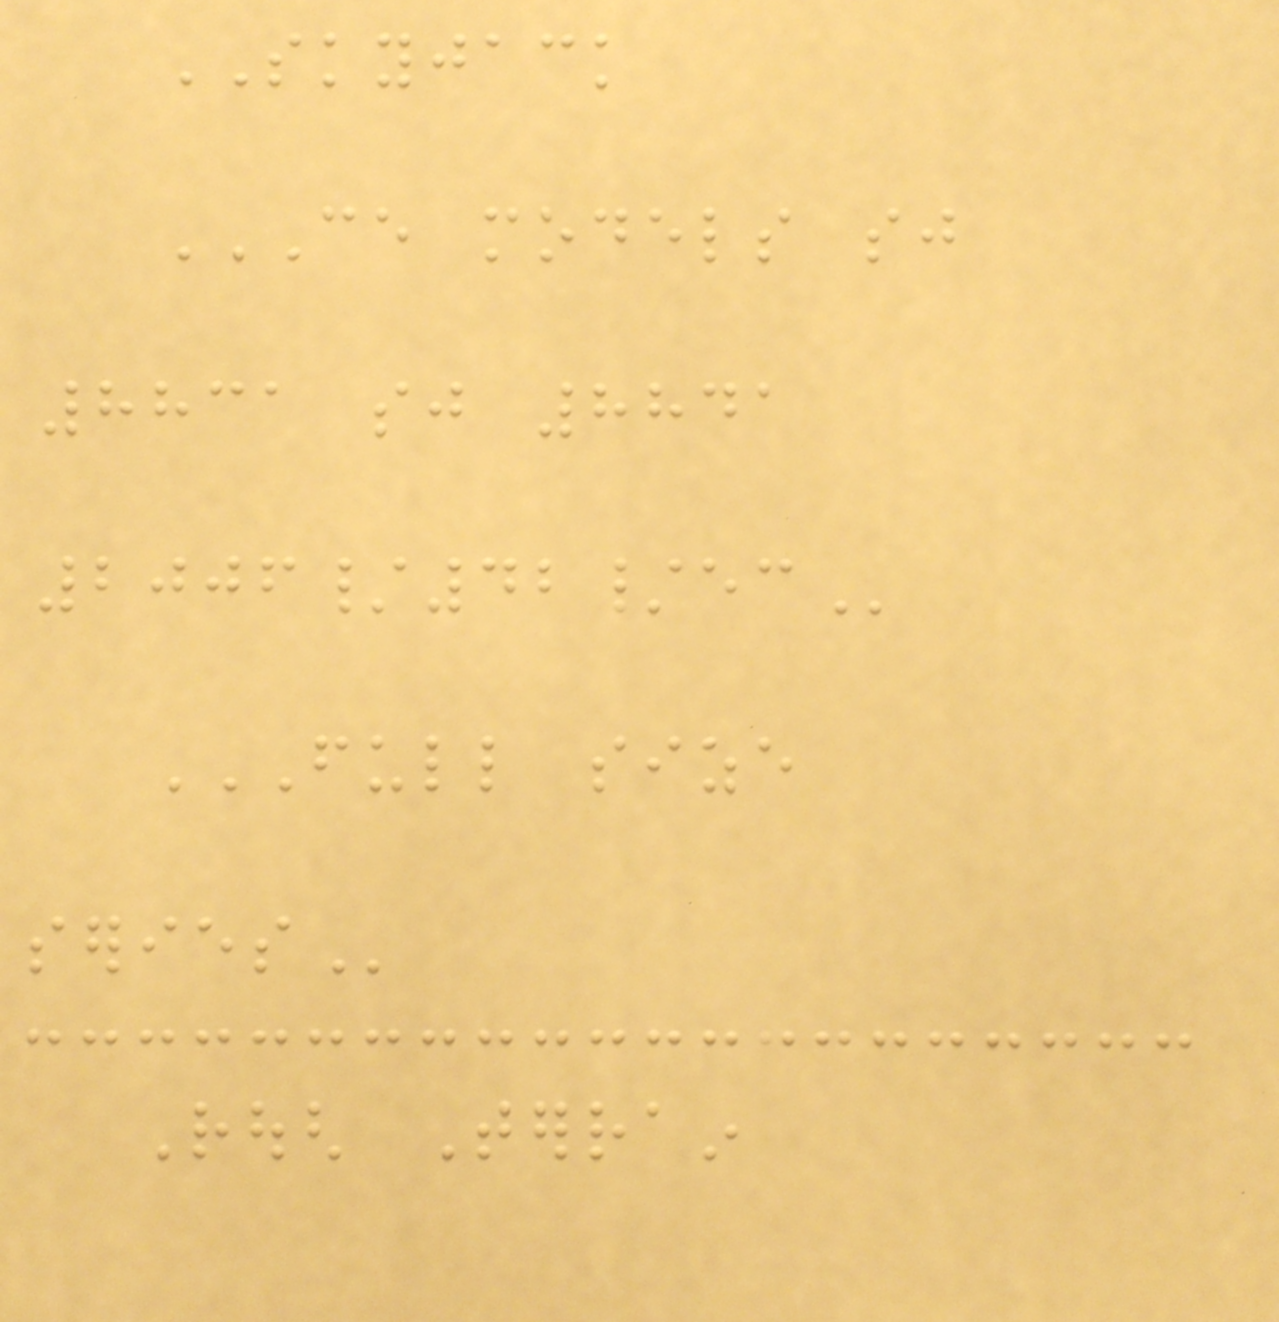SKYJACK
CE MODELS SJ
8831 SJ 8841
2006/42/EC
FULL SIZE
SERIES
Rough Terrain
